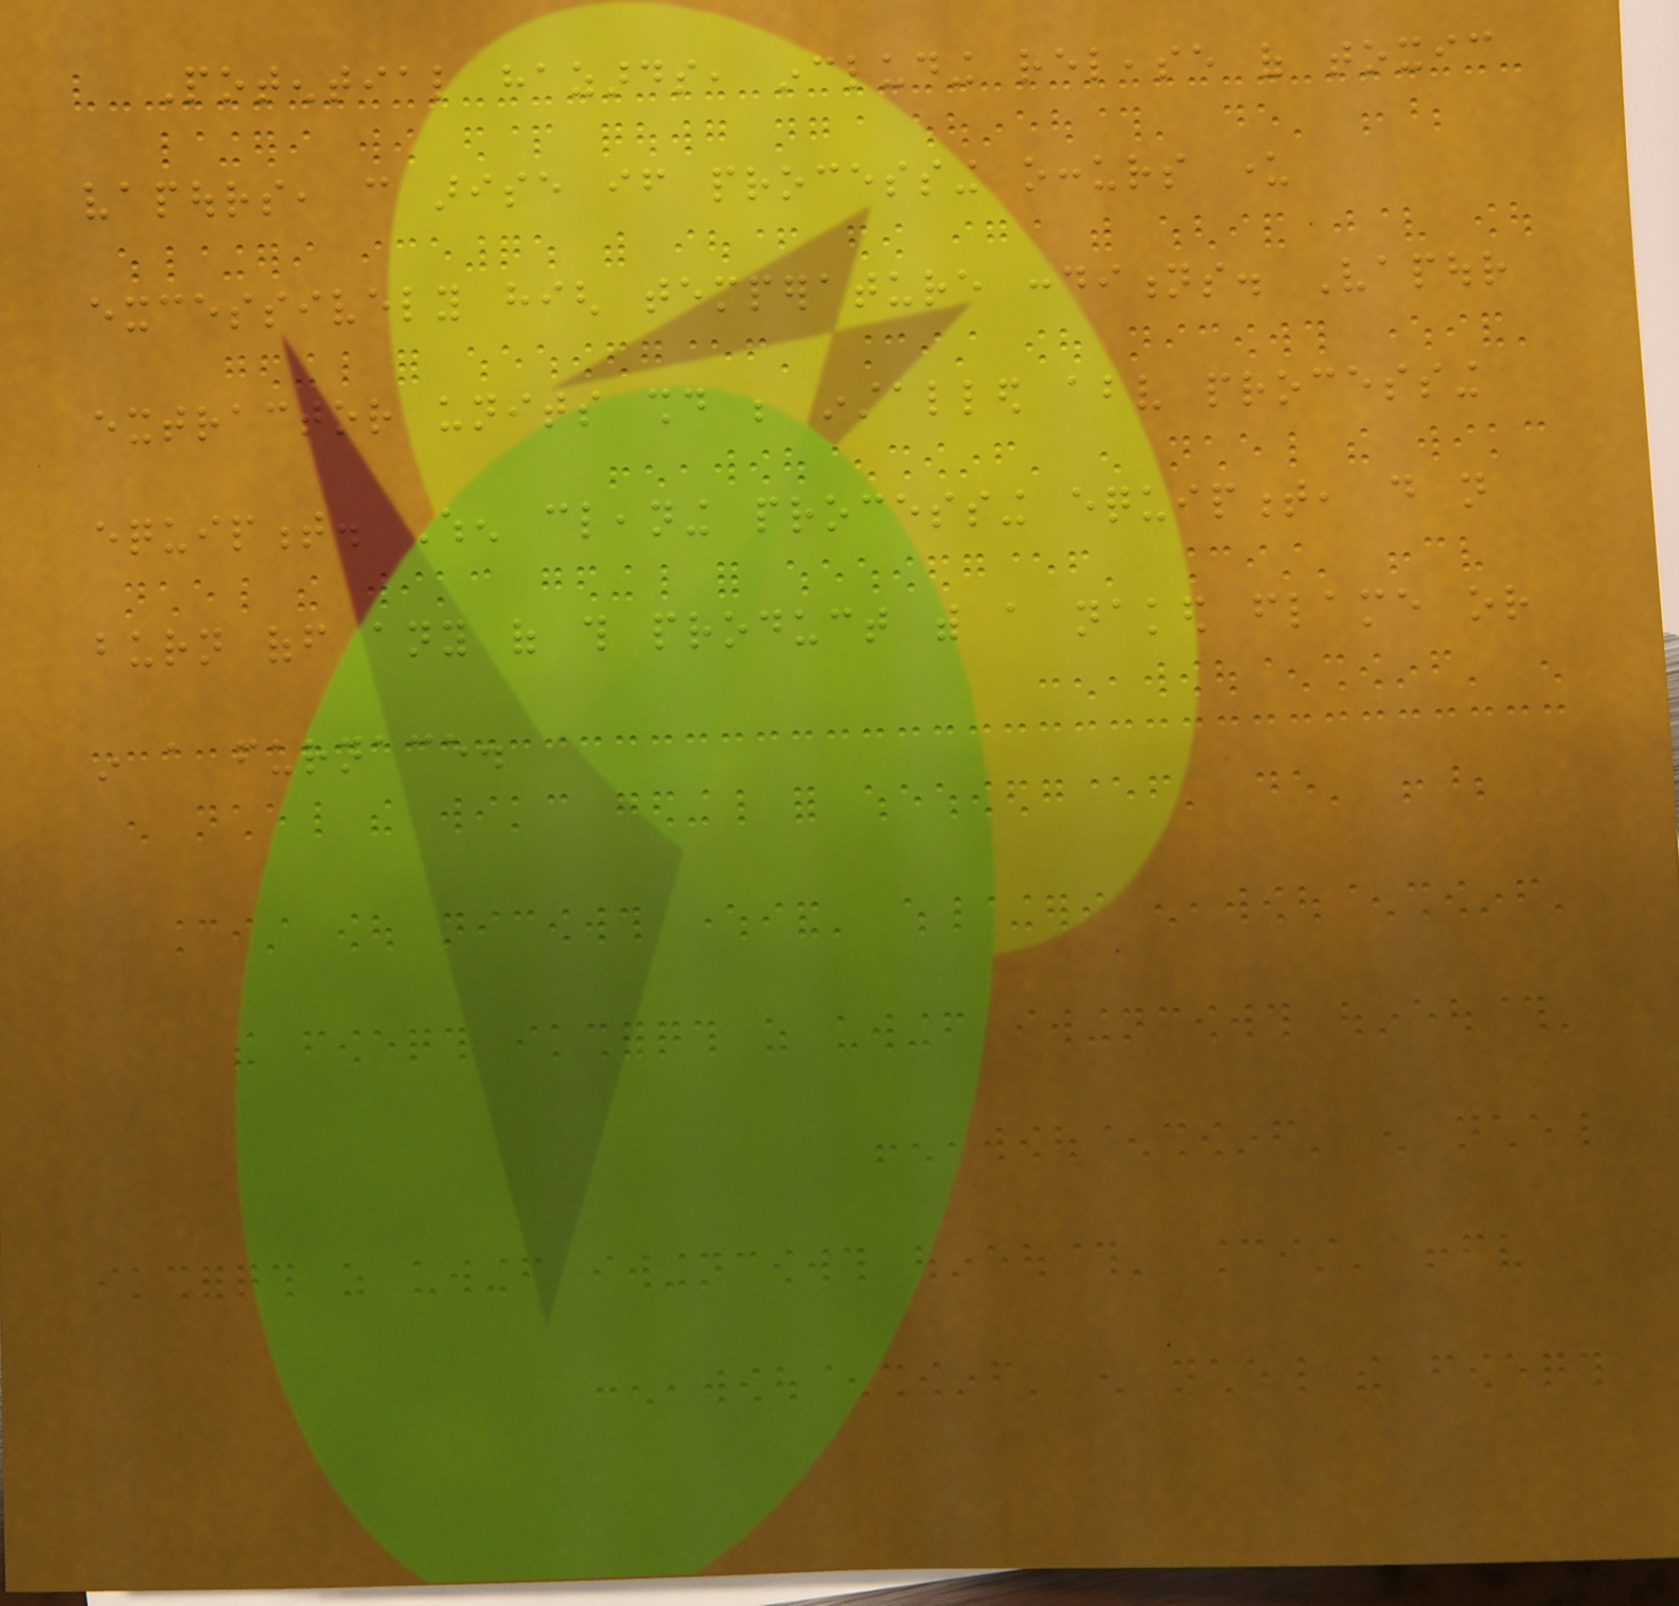Potential hazards, including release of toxic
vapours, can arise if processing occurs under
excessively high temperature conditions. Vapour
extractor units should be installed above processing
equipment. When cleaning processing equipment, do not
burn off any of this product with a naked flame or
in a furnace.
